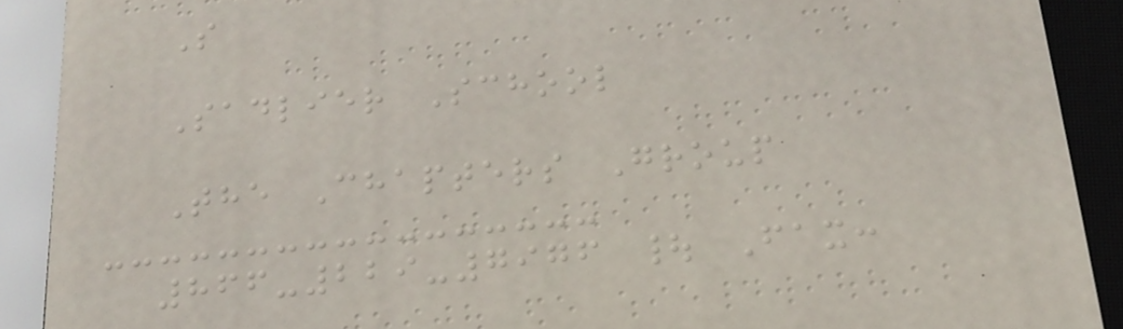S
Sadlier School
The Chapters Group
866-229-7976 | Fax:
